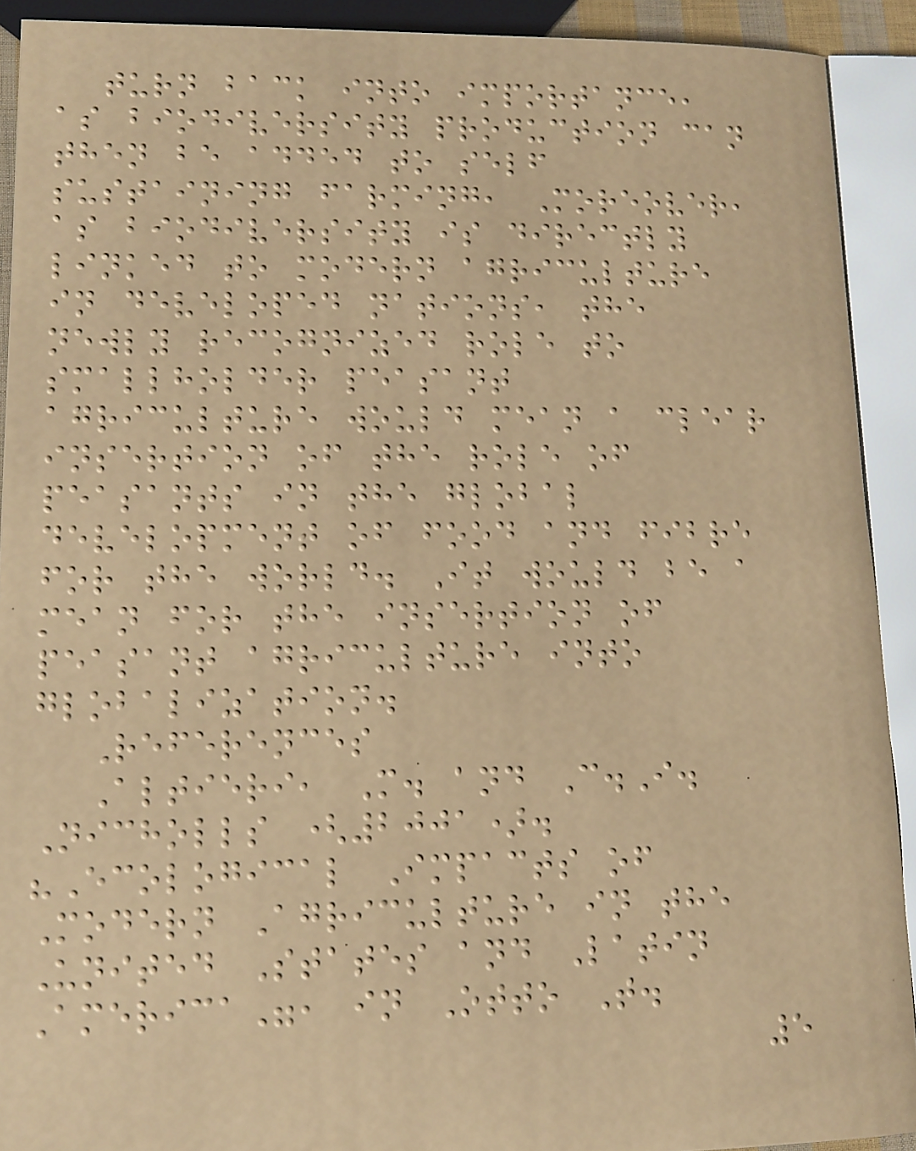turn back into importance,
as biodiversity production can
then be added to self
sustaining farming, Moreover,
as biodiversity is directly
linked to modern agriculture
in developed nations, the
newly recognized role to
smallholder peasant
agriculture would mean a clear
insertion of the role of
peasants in the global
development of food and fibre
for the world. It would be a
mean for the insertion of
peasant agriculture into
globalization.
References
Altieri, M. and C.I.
Nicholls (2001).
"Ecological Impacts of
Modern Agriculture in the
United States and Latin
America", in Otto T.
5
